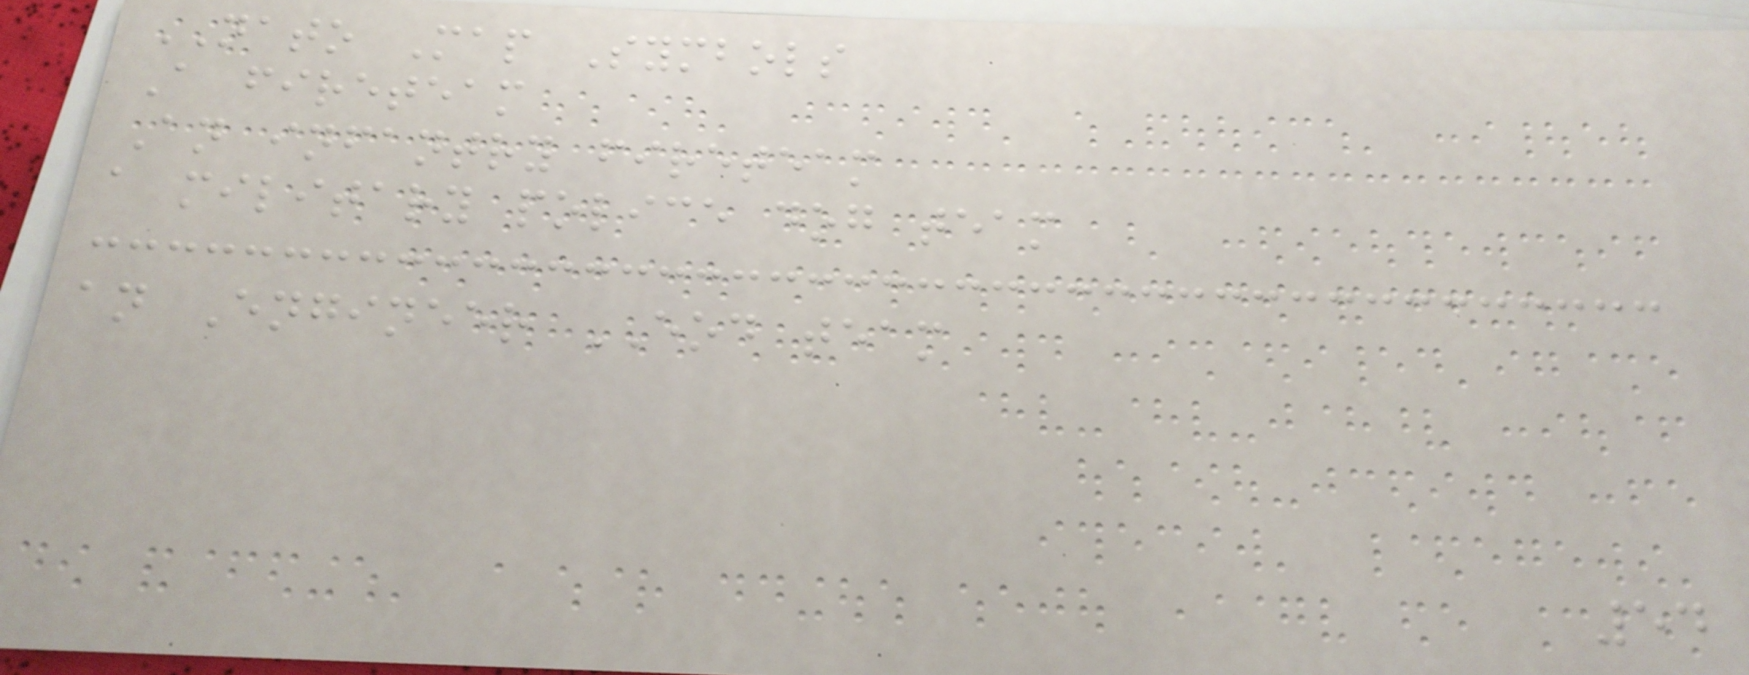NATO Map Symbols
A fireteam
An infantry fireteam
a military police dog team
an Engineer EOD team
54
